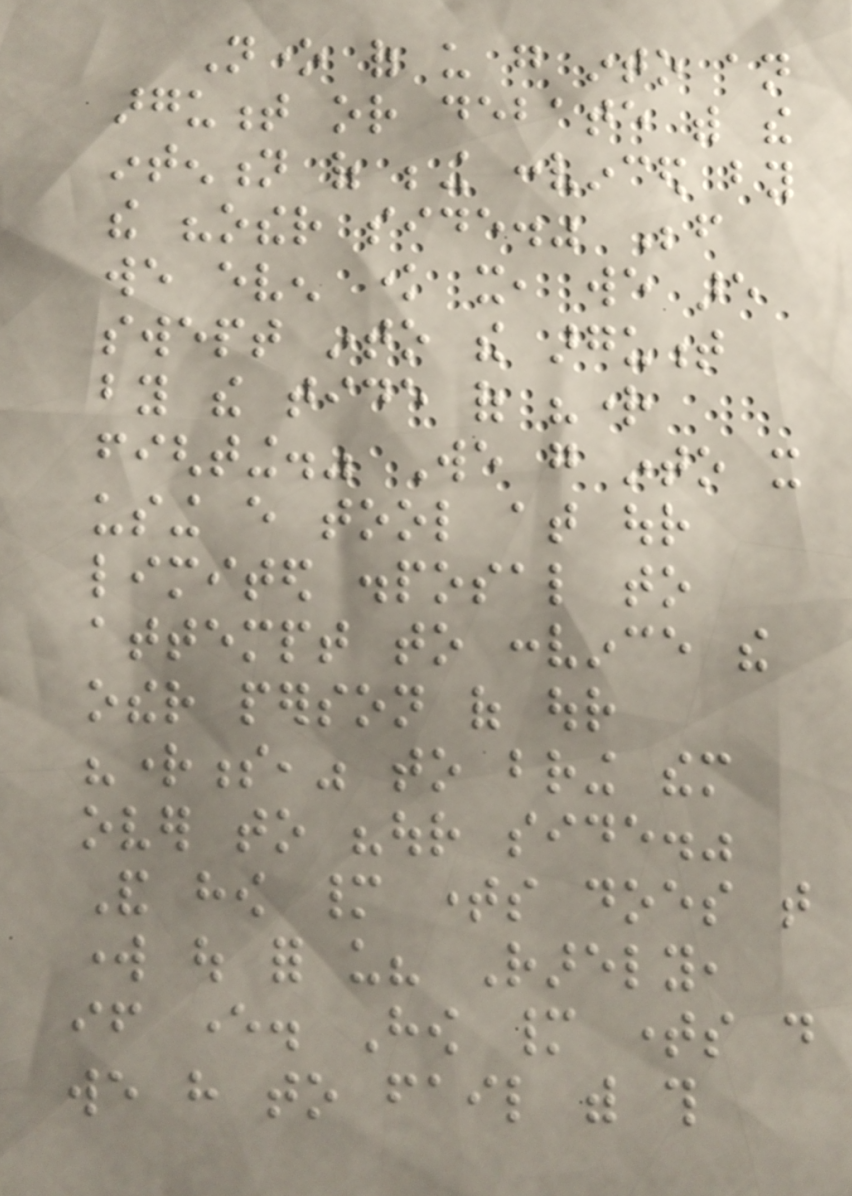None of us go into an
argument or debate with the
intention of being convinced by
the "other side." Before
we even know it, we are
swept into the argument
by the tide of "right
fighting." We go into it
using every tool at our
limited disposal to
attempt to convince the
other person of our
"rightness," to bring them
over to "our side."
And how many times does that
work out for us? Rarely,
if ever. How many times do
we have to fail with this
